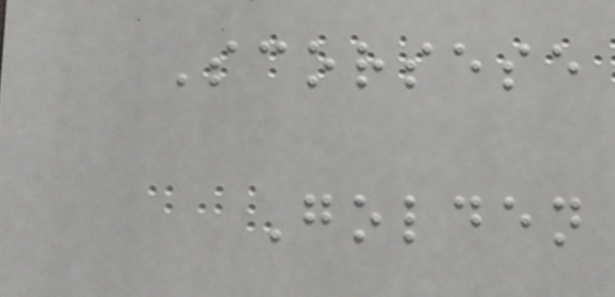Scorsese
Golden
